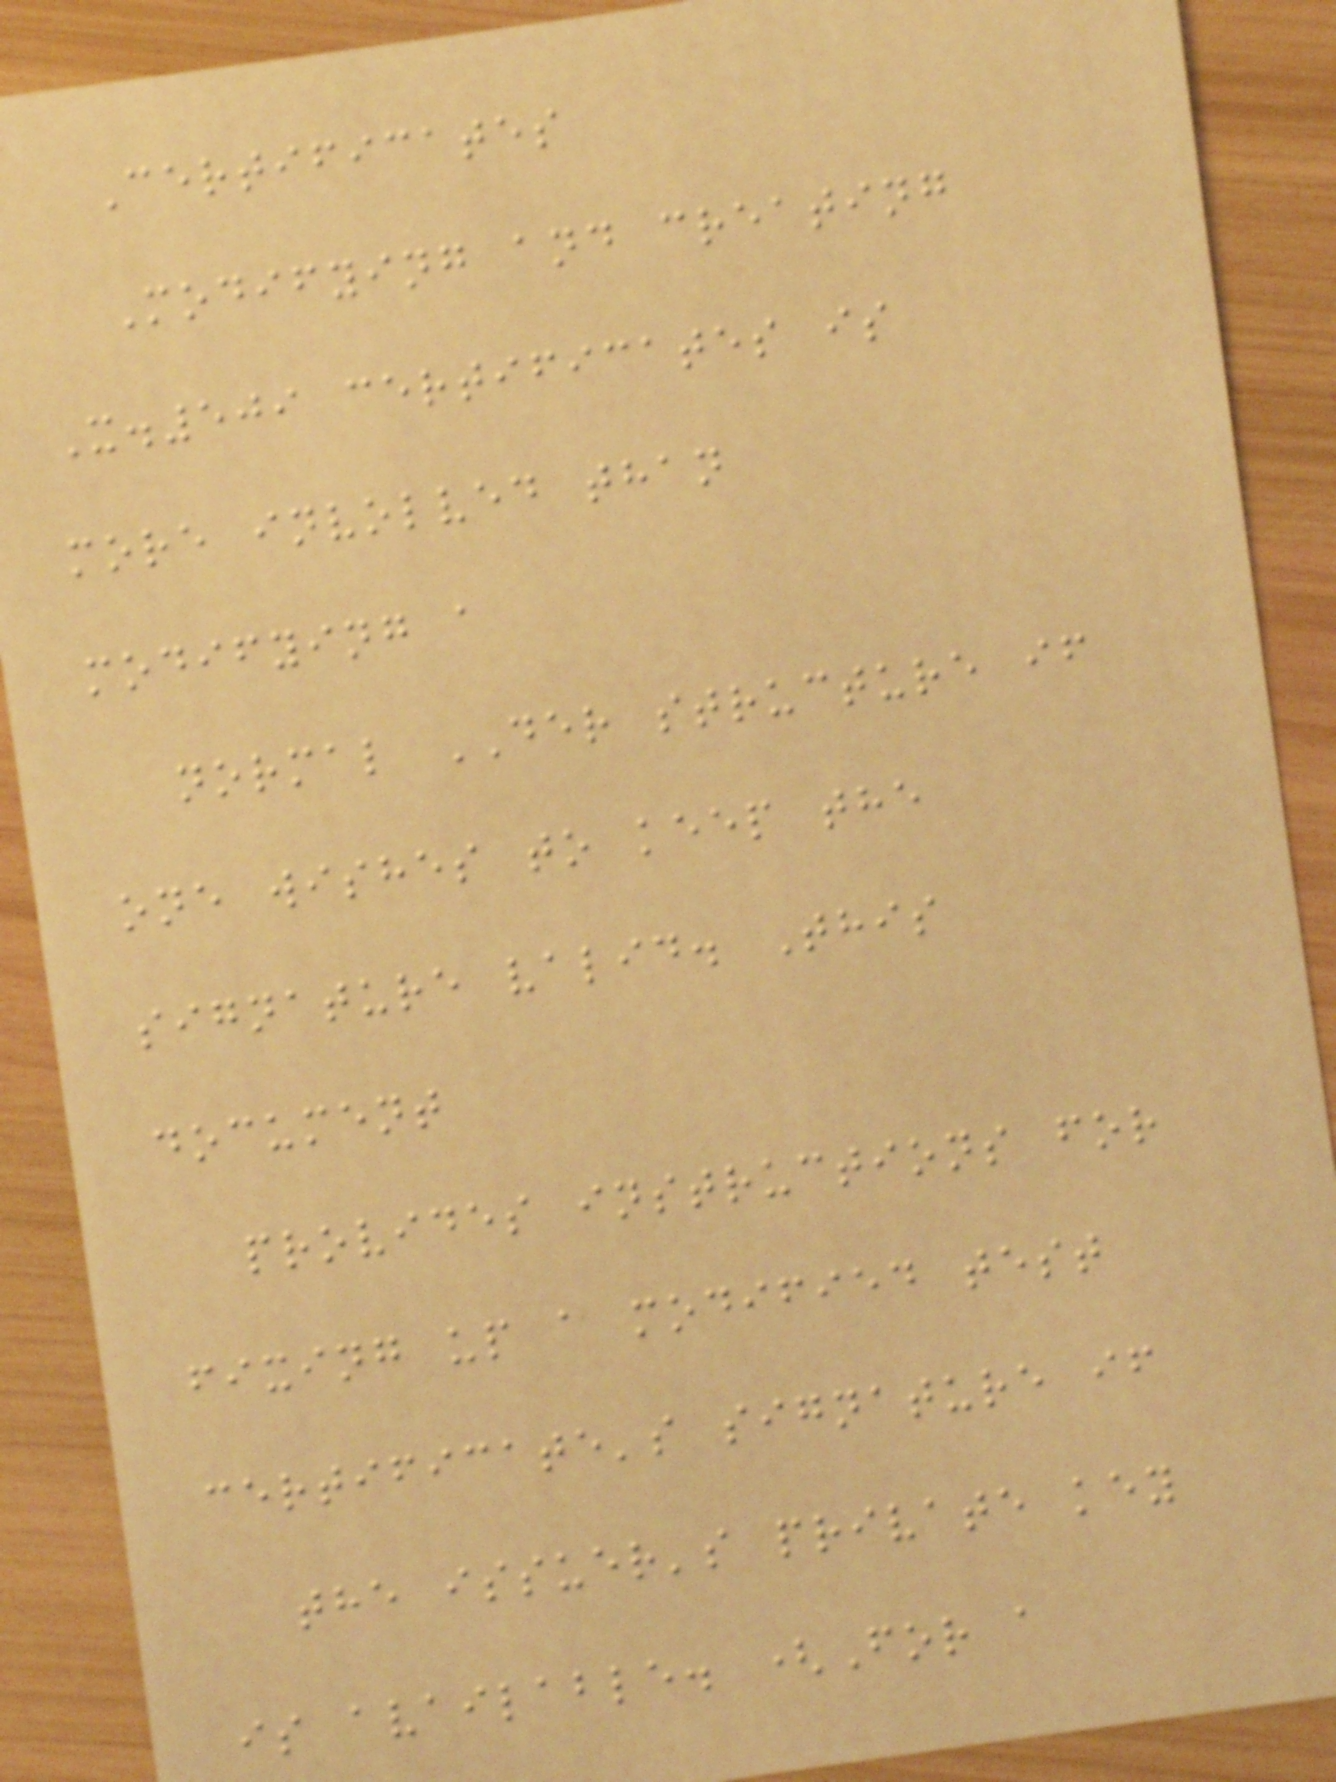Certificates
Modifying and creating
X.509 certificates is
more involved than
modifying a
normal DER structure if
one wishes to keep the
signature valid. This
document
provides instructions for
fixing up a modified test
certificate's signature if
the issuer's private key
is available. (For a
